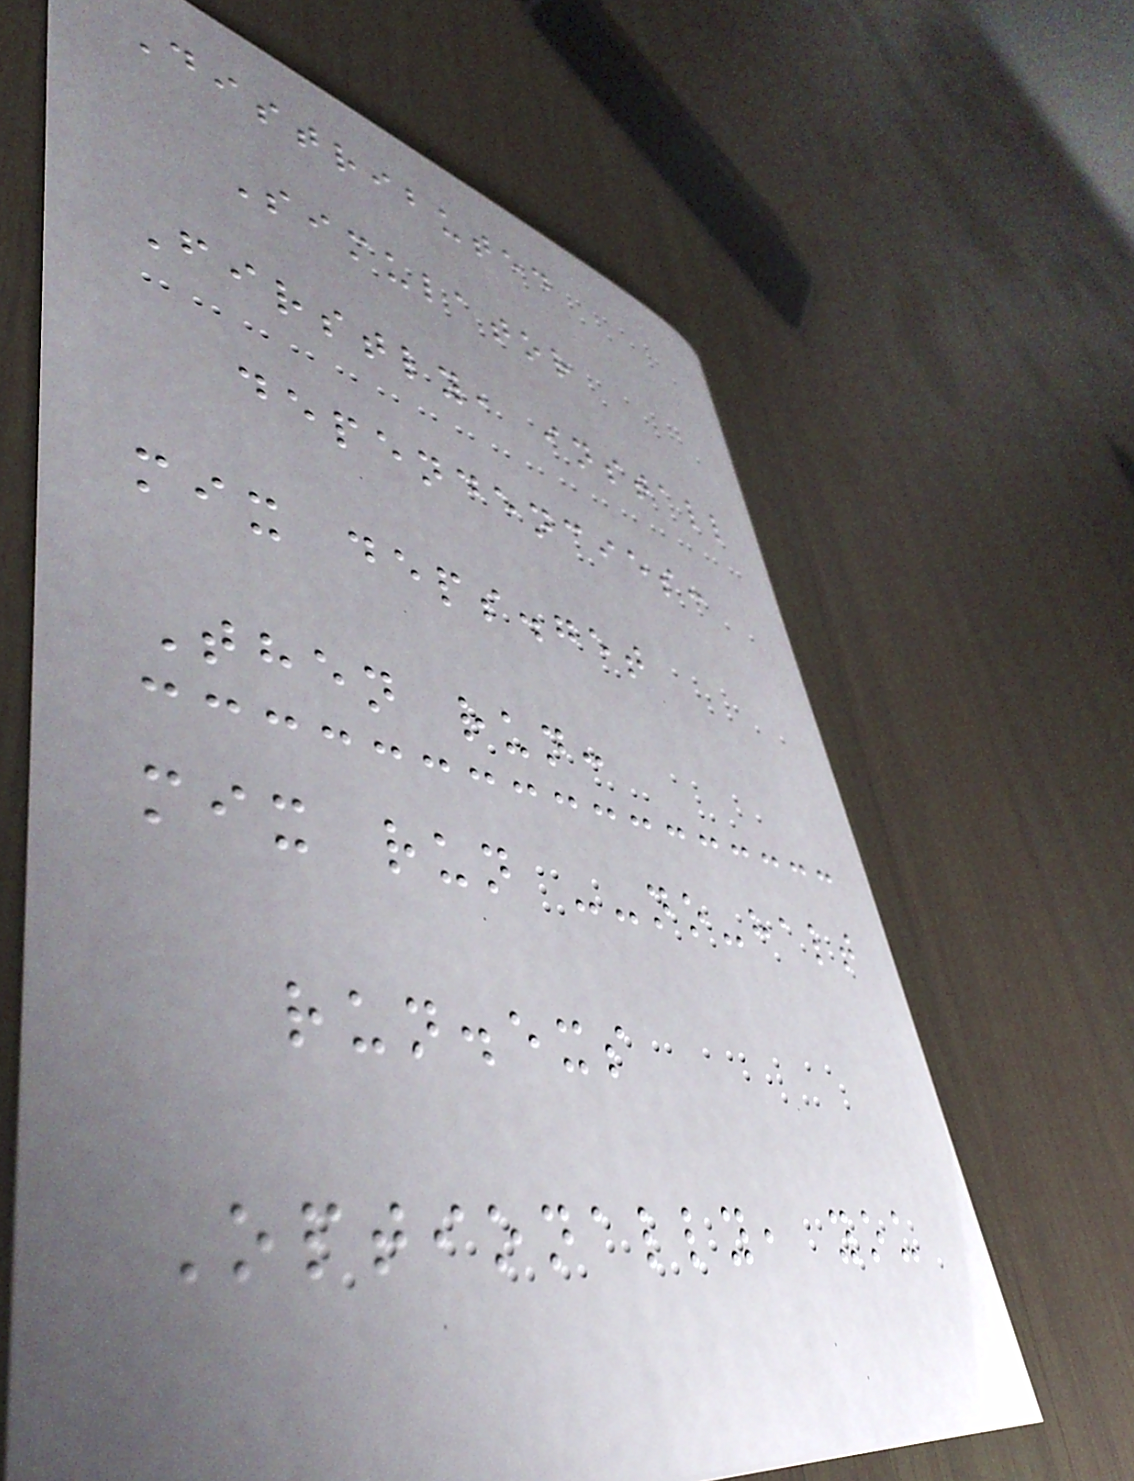Distributed
Simulator
Firstly, install
dependencies:
mix deps.get
Then run:
mix run --no-halt
run.exs
Optionally, you
